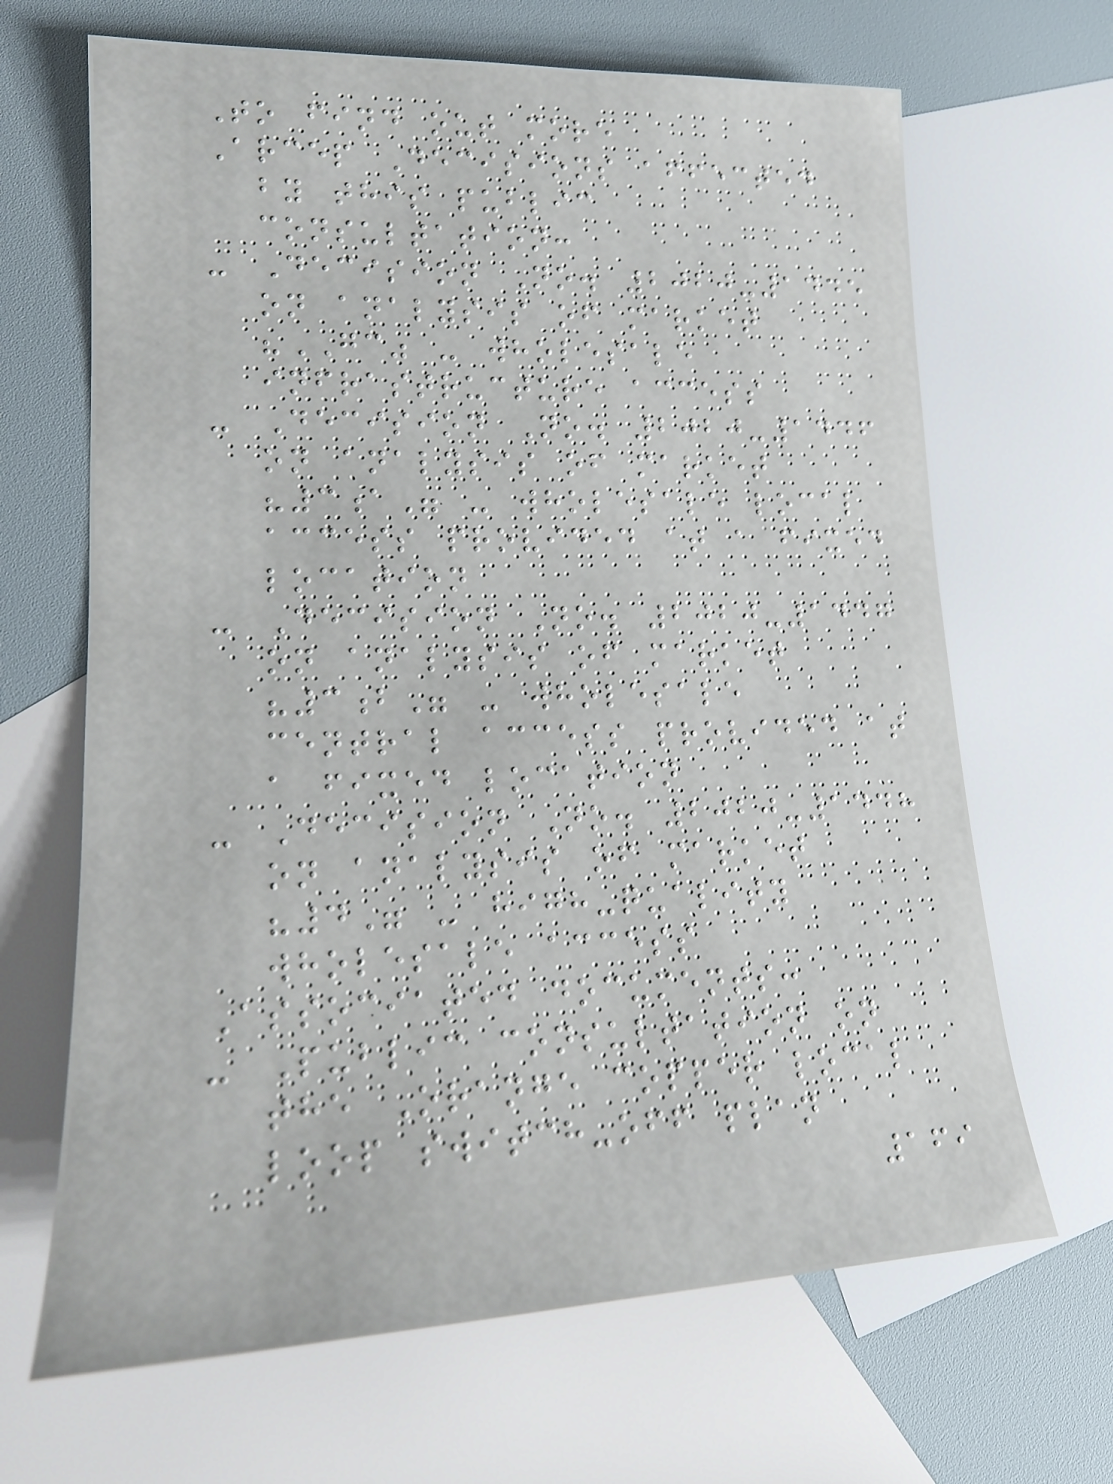To find out more
Arcep Decisions affected
by this public
consultation:
- Decision No. 2020-1445
on analysis of market
"GC" - wholesale
infrastructure access
- Decision No. 2020-1446
on analysis of market
"3a" - wholesale local
access provided at a fixed
location
- Decision No. 2020-1447
on analysis of market
"3b" - wholesale
central access provided at
a fixed location
- Decision No. 2020-1448
on analysis of market
"4" - high-quality
wholesale access
Associated documents:
- Public consultation on
the Orange copper local
loop switch-off plan
169
